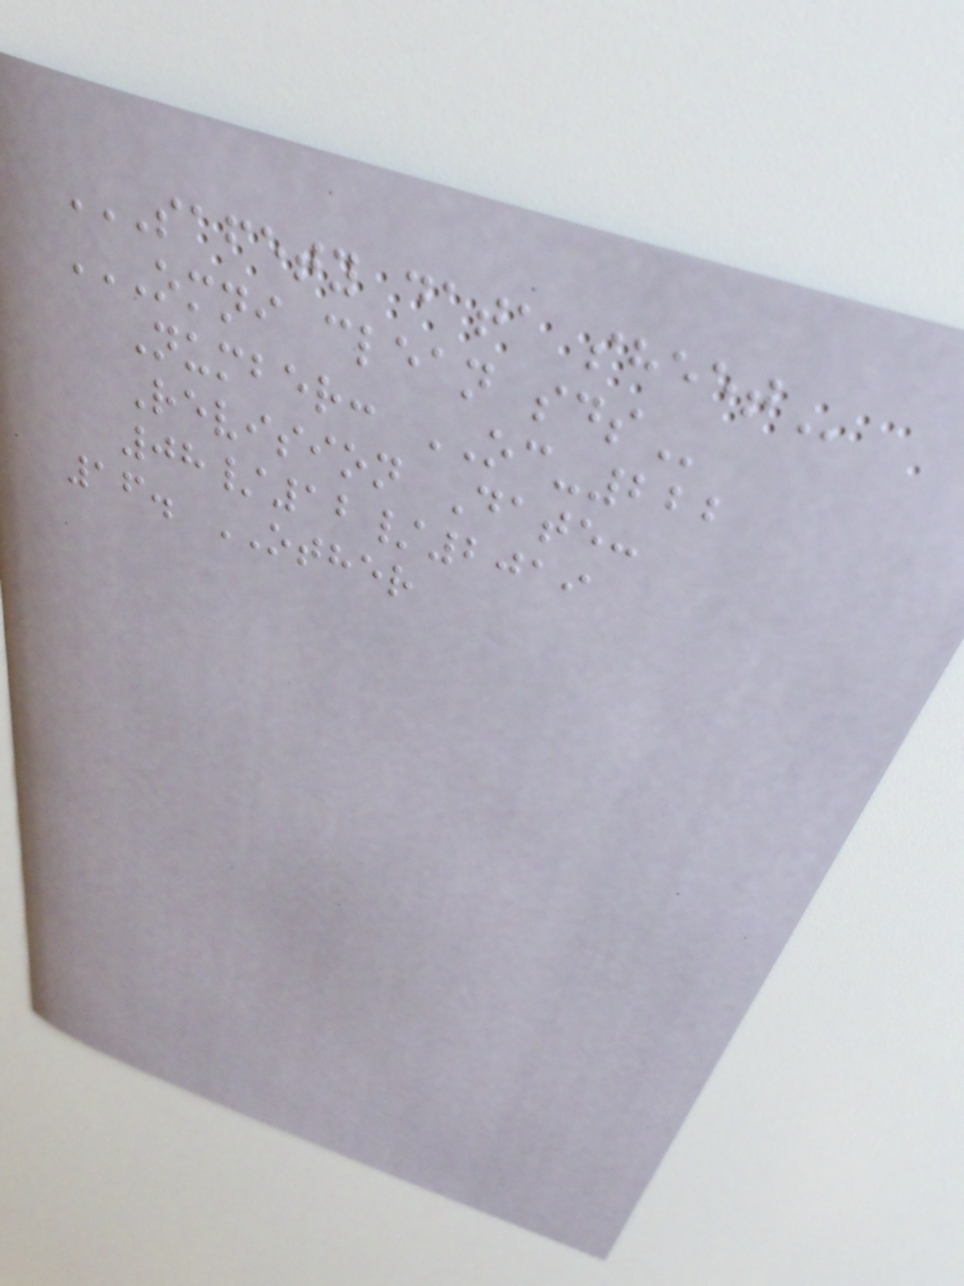SAFETY DATA SHEET
OMNI CLEAN SDS
Number: OC-222
Revision Date:
08/12/2019
16. OTHER
